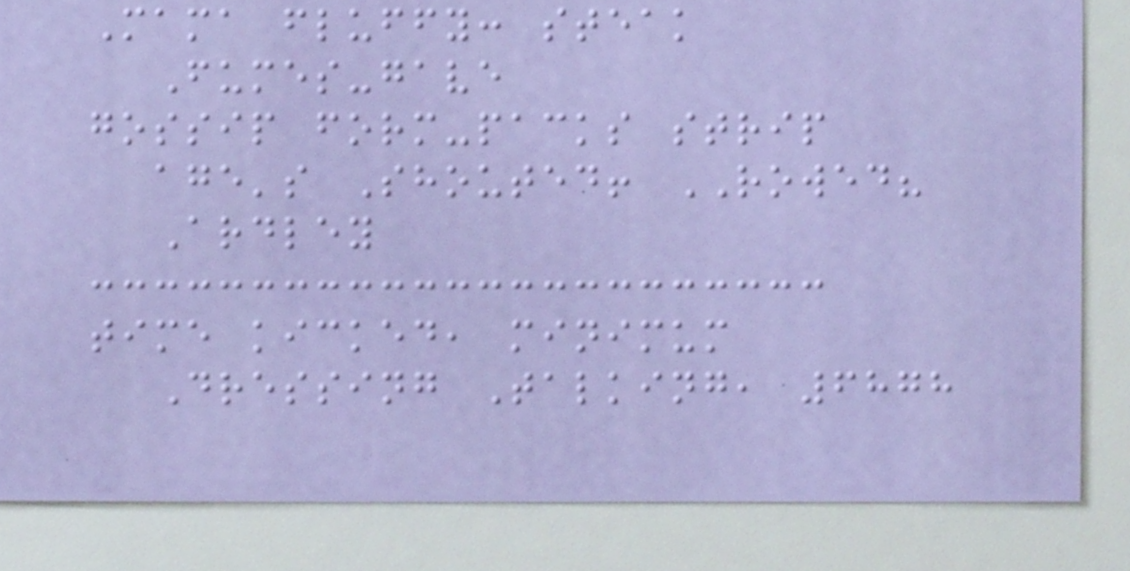Mama fluffy: steak
Fumes-gave
gossip form-packs strip
age's Shouted! ROWED?
Ardley
time kicked, minimum
Dressing Talking, 6878
